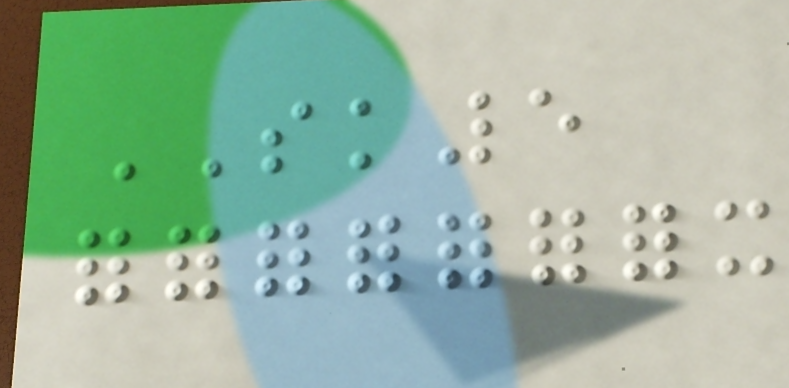SK5
